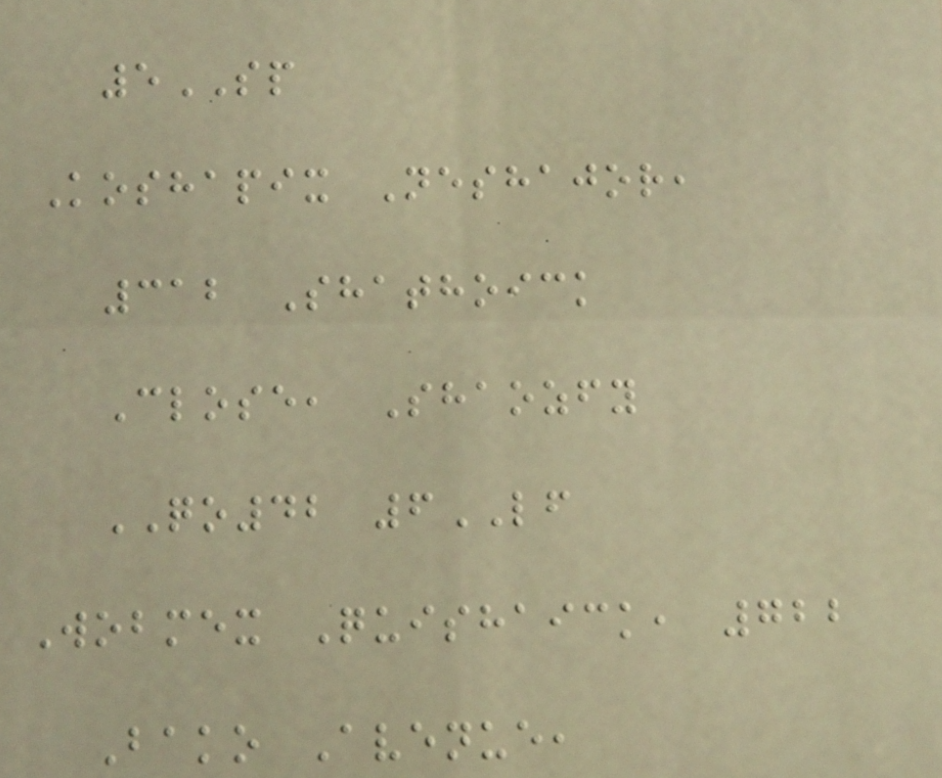5SP
Koshapix Neshajor,
312 Shathoick
Close, Shaozfy
QO42 6LF
Wobmex Quishaick, 722
Bako Avenue,
